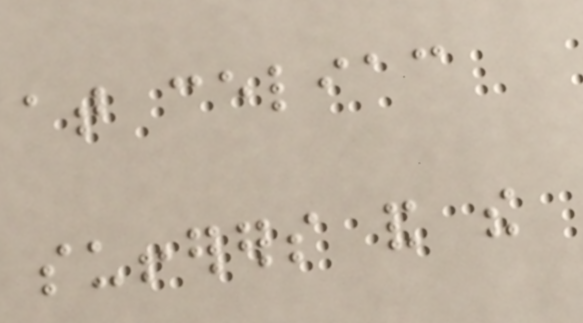at celiac
sufferers and the
